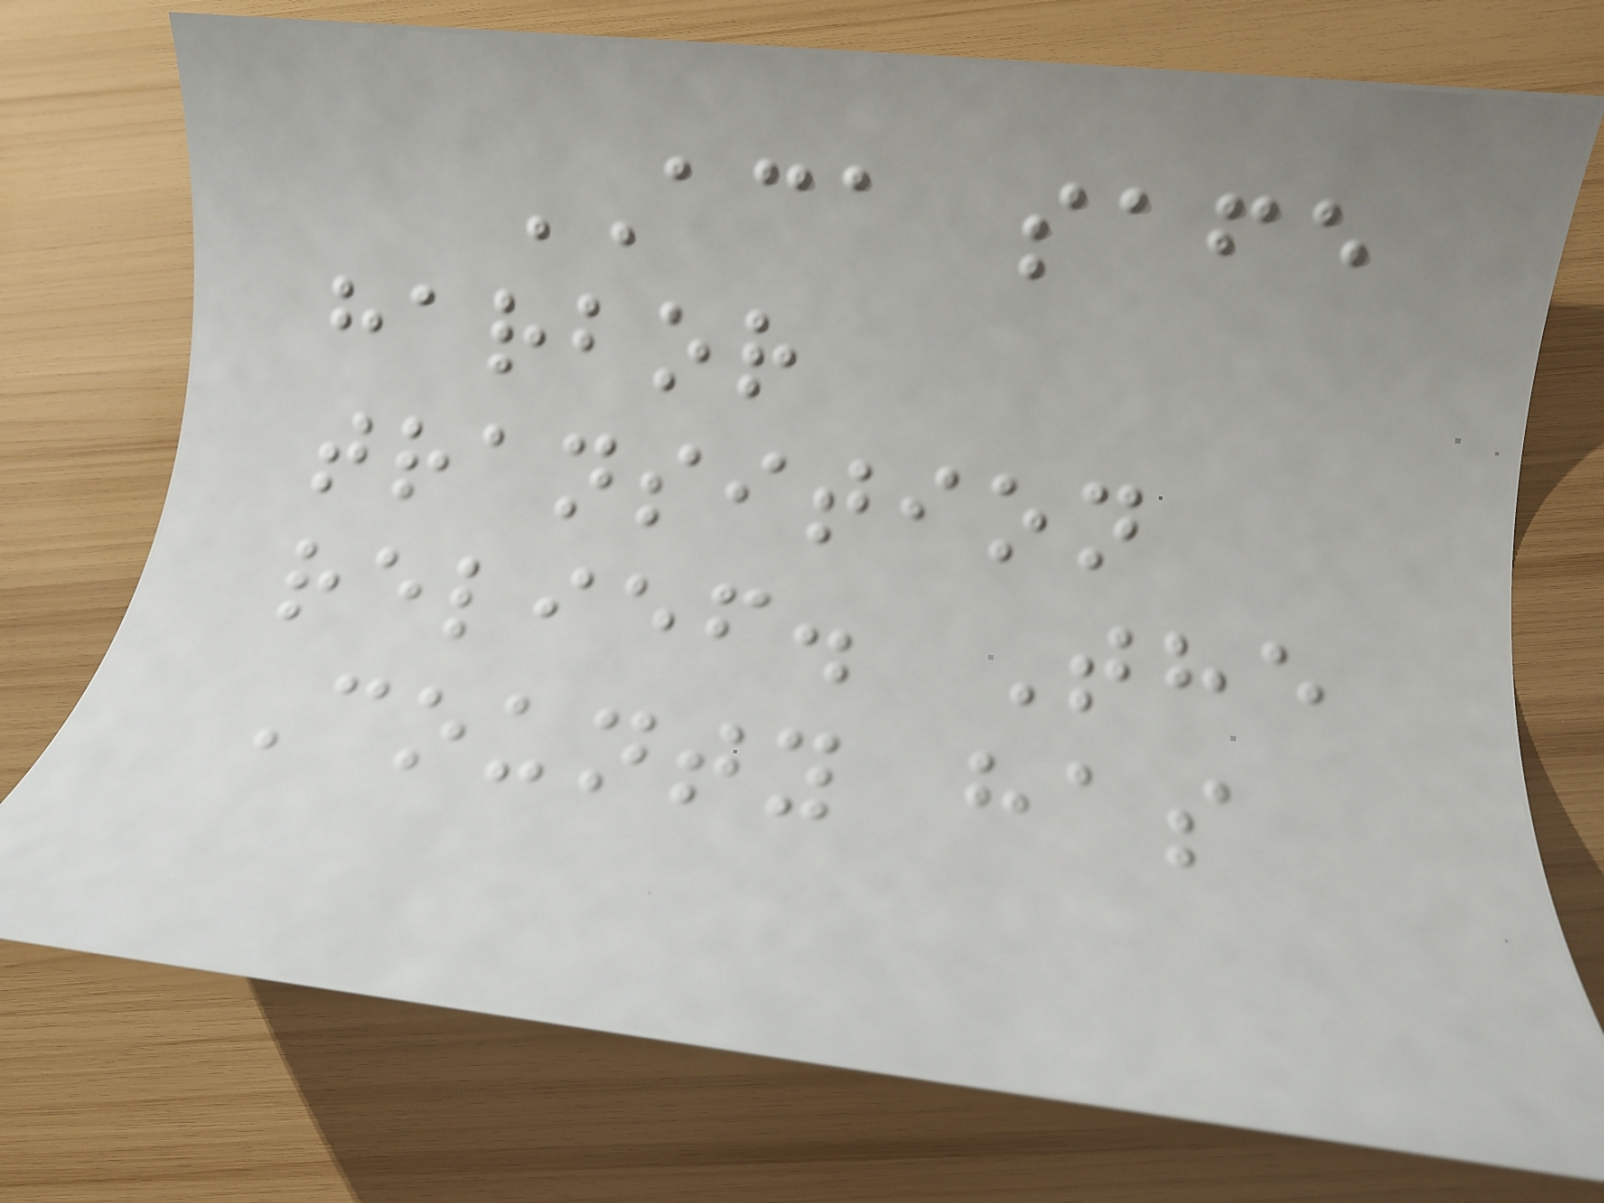ACA safe
harbor
transition
relief. The
County has
